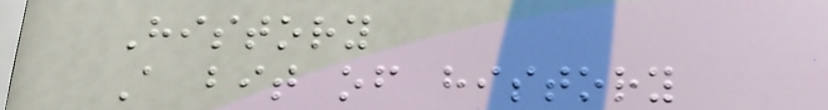History
A bit of history
